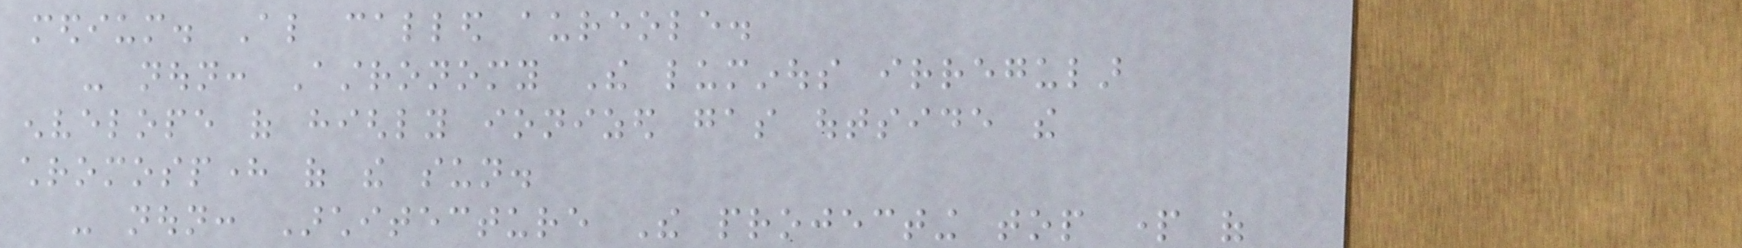medium. Also called aureole.
- noun: Astronomy The luminous irregular
envelope of highly ionized gas outside the
chromosphere of the sun.
- noun: Architecture The projecting top part of
